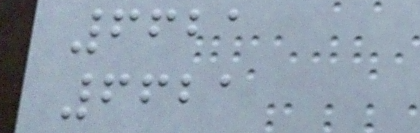6621
6621
